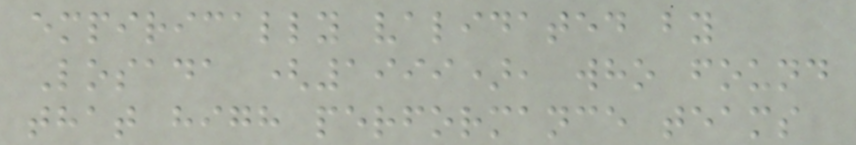empirically validated by
Losada (1999), who found
that high performance teams
